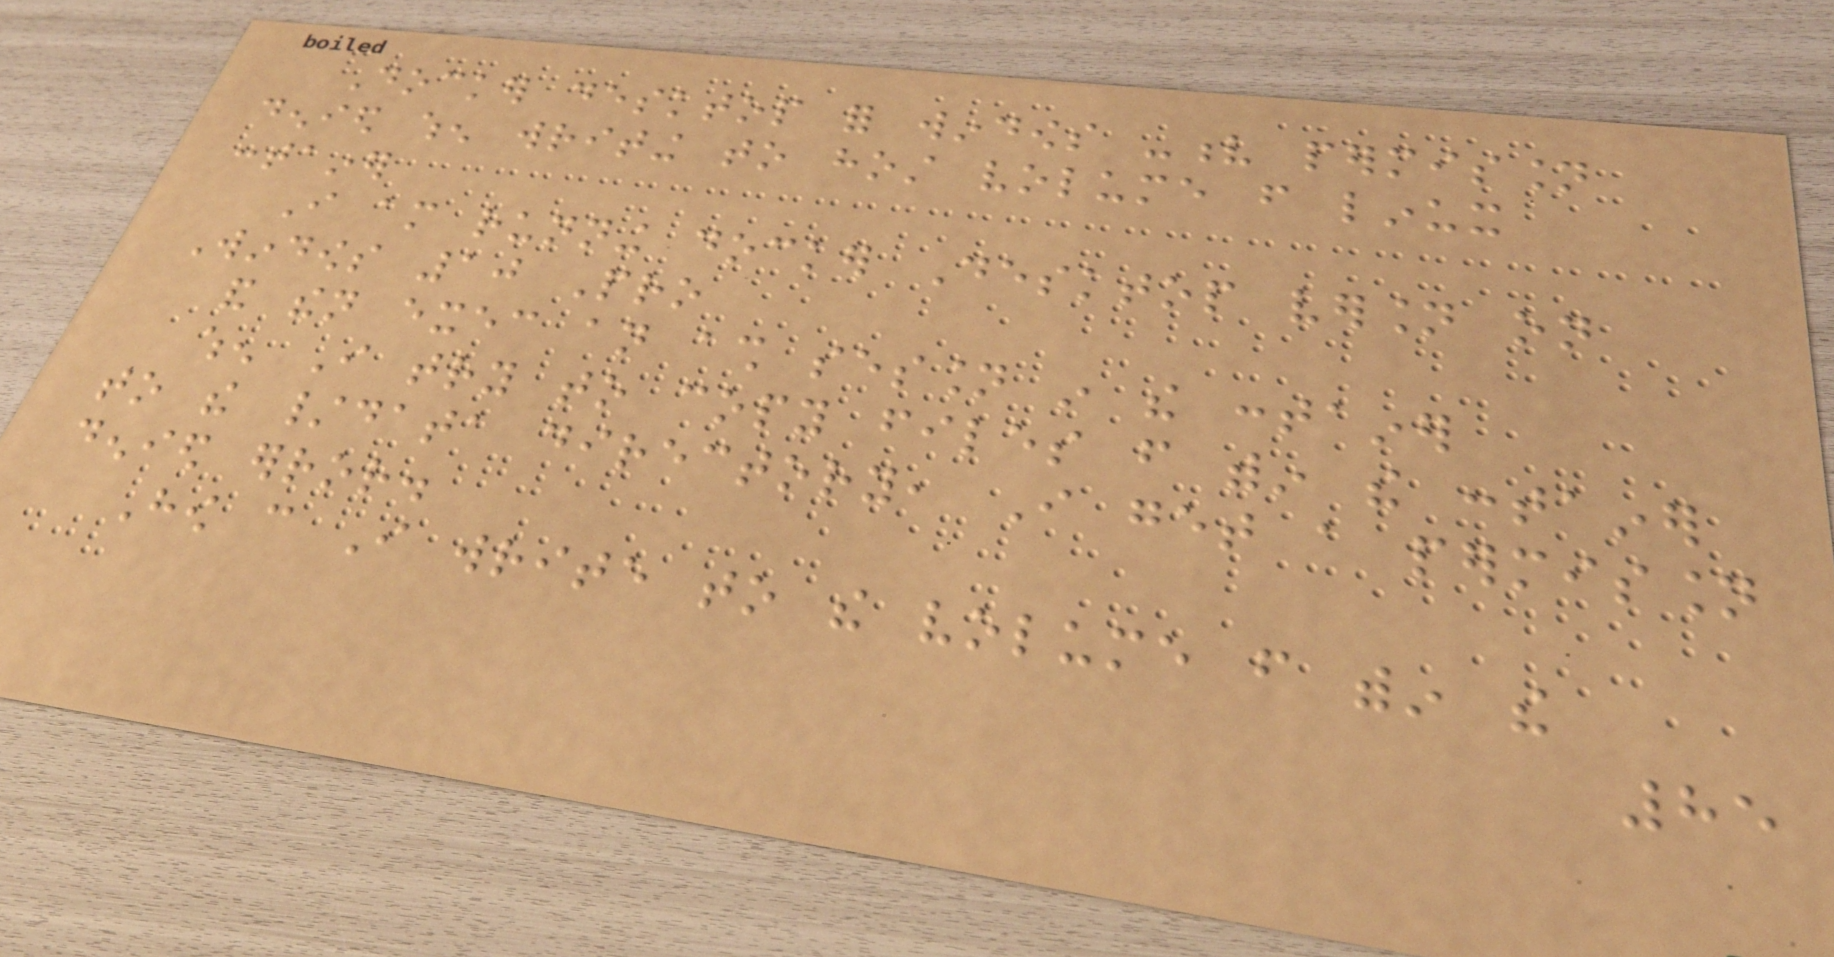Docker desktop for windows -v permission
denied when writing to host volume from linux
container
I am running docker Desktop version on
Windows 10 Pro
and then exec an ash session in the container
when I try to copy files from within the container
to the /data directory, I get a permission
denied error.
How can I write to the volume from within the
85
